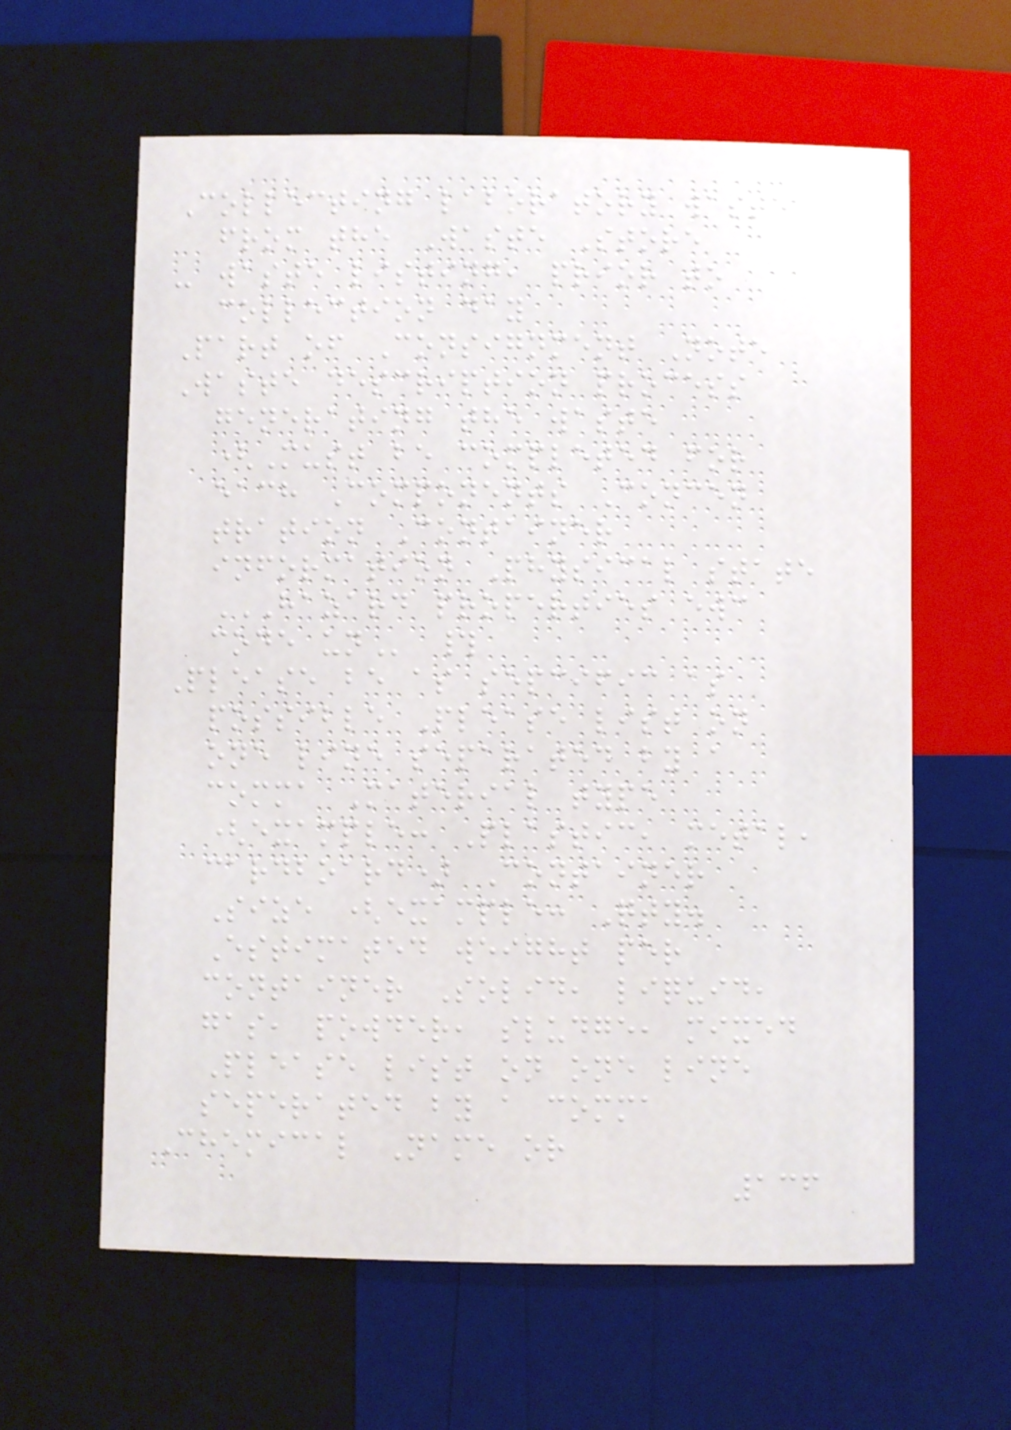Collecting laboratory waste
from the Waste Store
- waste listing, prior to
collection day
Part of Consignment Note
Waste description process
generating the waste
(Must be completed for
each Components Concen
tration Container
information Physical state
HAZARD PROPERTIES EWC
CODE UN #
Please be as sepcific as
possible Please list on
one line separated by a
comma Material type
(example: Plastic, metal,
cardboard) Container
Size (example: Qty.
Estimated weight per
container Solid, liquid,
gas, powder, sludge, mixed
Please list on one line
seperated by a comma
Chemical Name or
136
